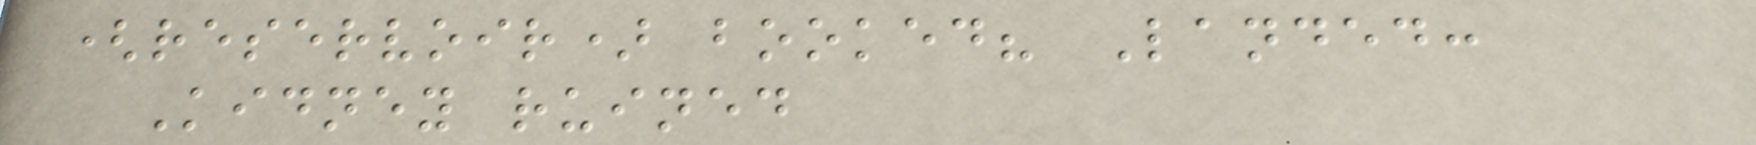(reservoir) booked? Landed:
Kidney ruined
